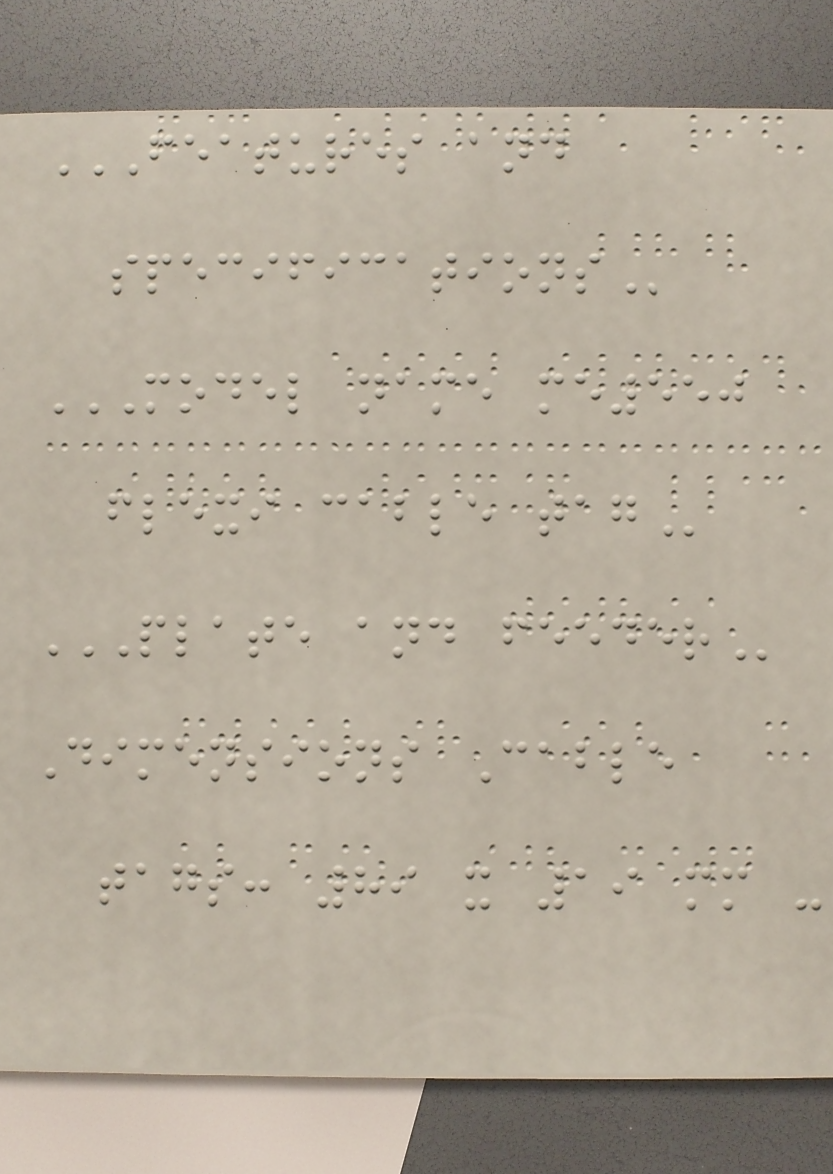FEATURES AND
SPECIFICATIONS
MODEL NAME ME550
FLEXI CABLE TAG
PLATE AND FEEDER
Dimensions Cable
tags: 89 x 19 mm -
